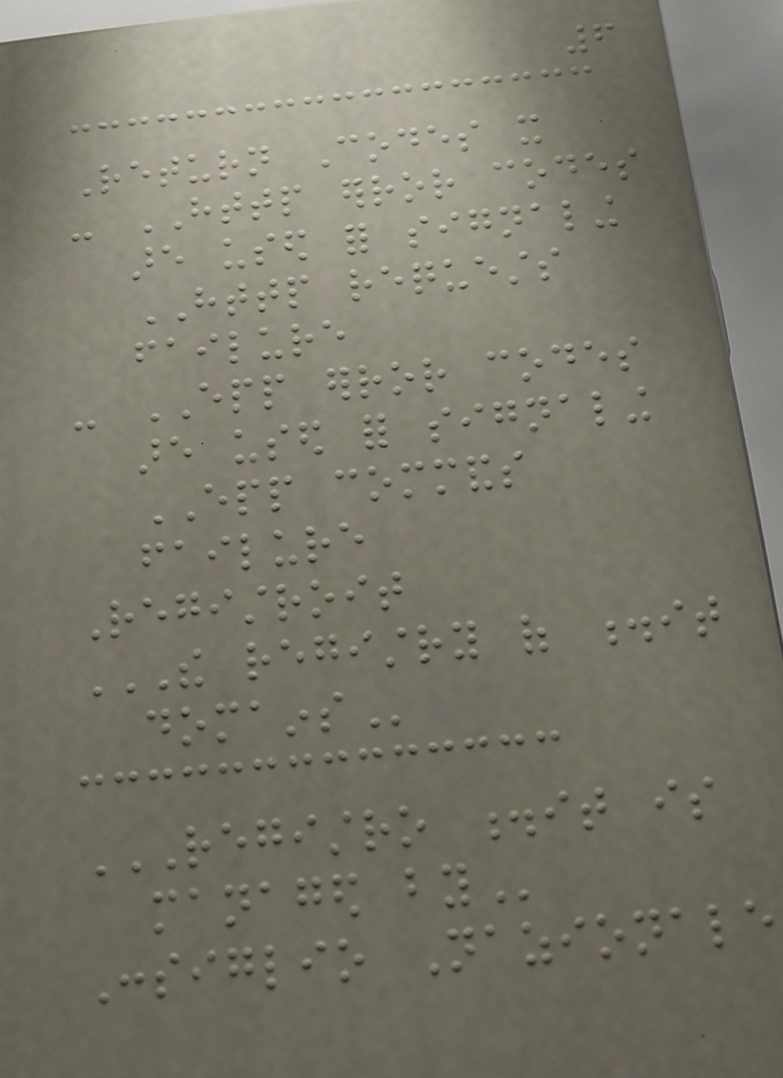6
Return Codes it
- HTTP error codes
are used for signaling
HTTP requests
failure
- EPP error codes
are used for signaling
EPP commands
failure
Registroit
THE REGISTRY OF .IT
DOMAINS
REGISTRO .IT IS
MANAGED BY
Consiglio Nazionale
